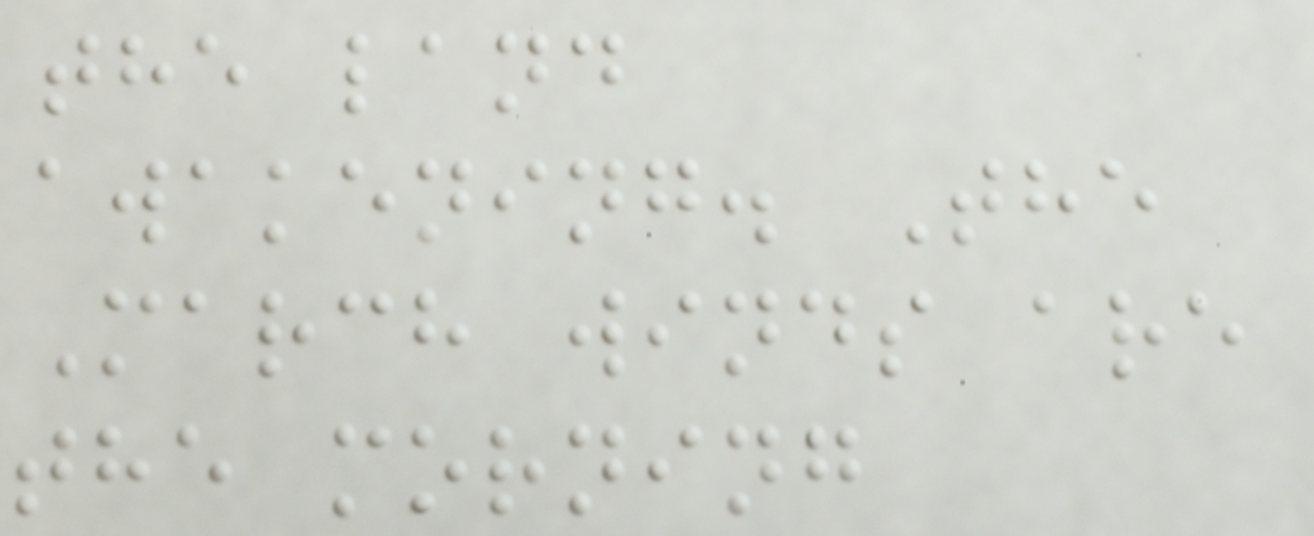the land
awakening. The
March winds are
the morning
